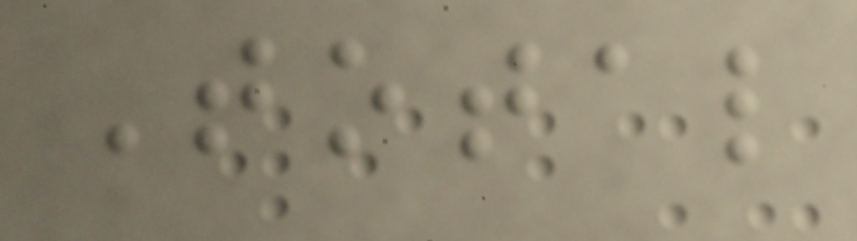Total
